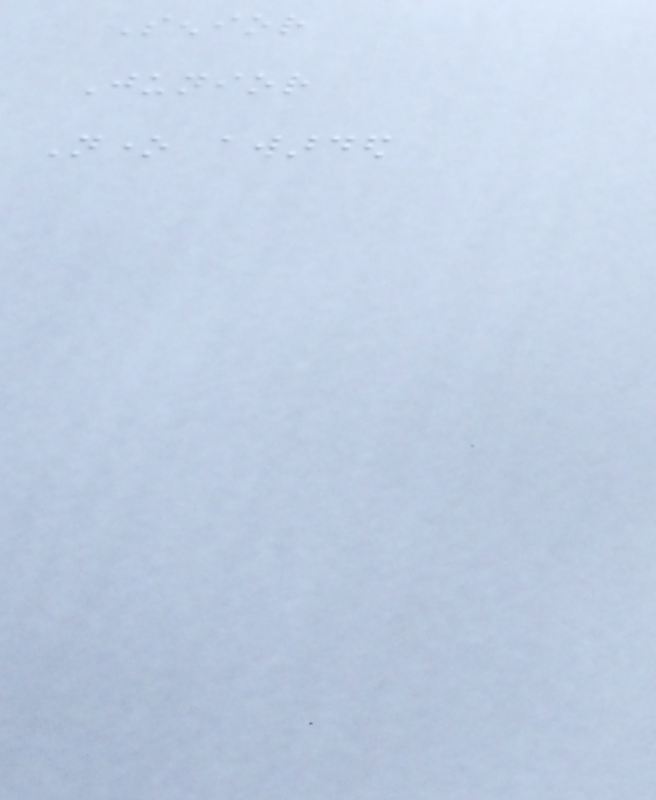Senior
Junior
None awarded
